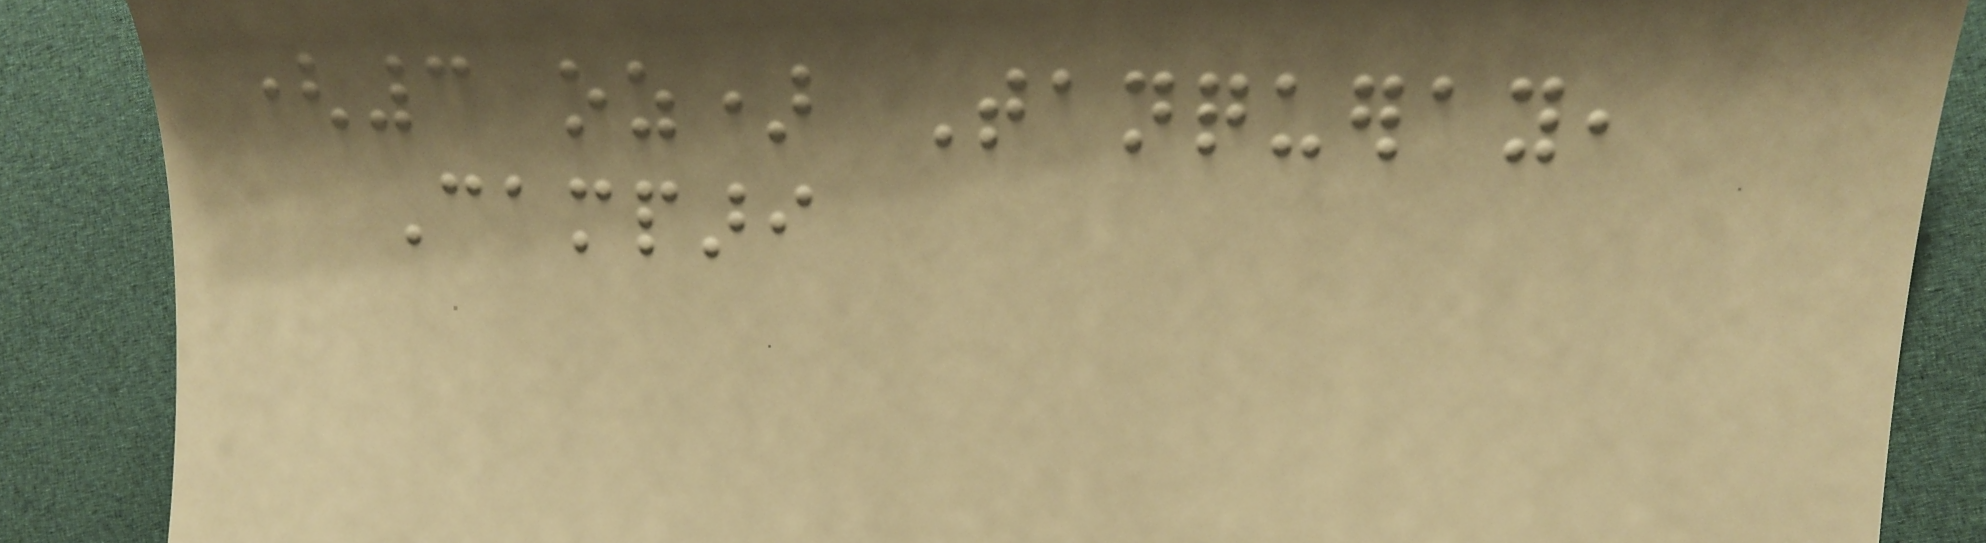(3 oz) Tanqueray,
Campari
